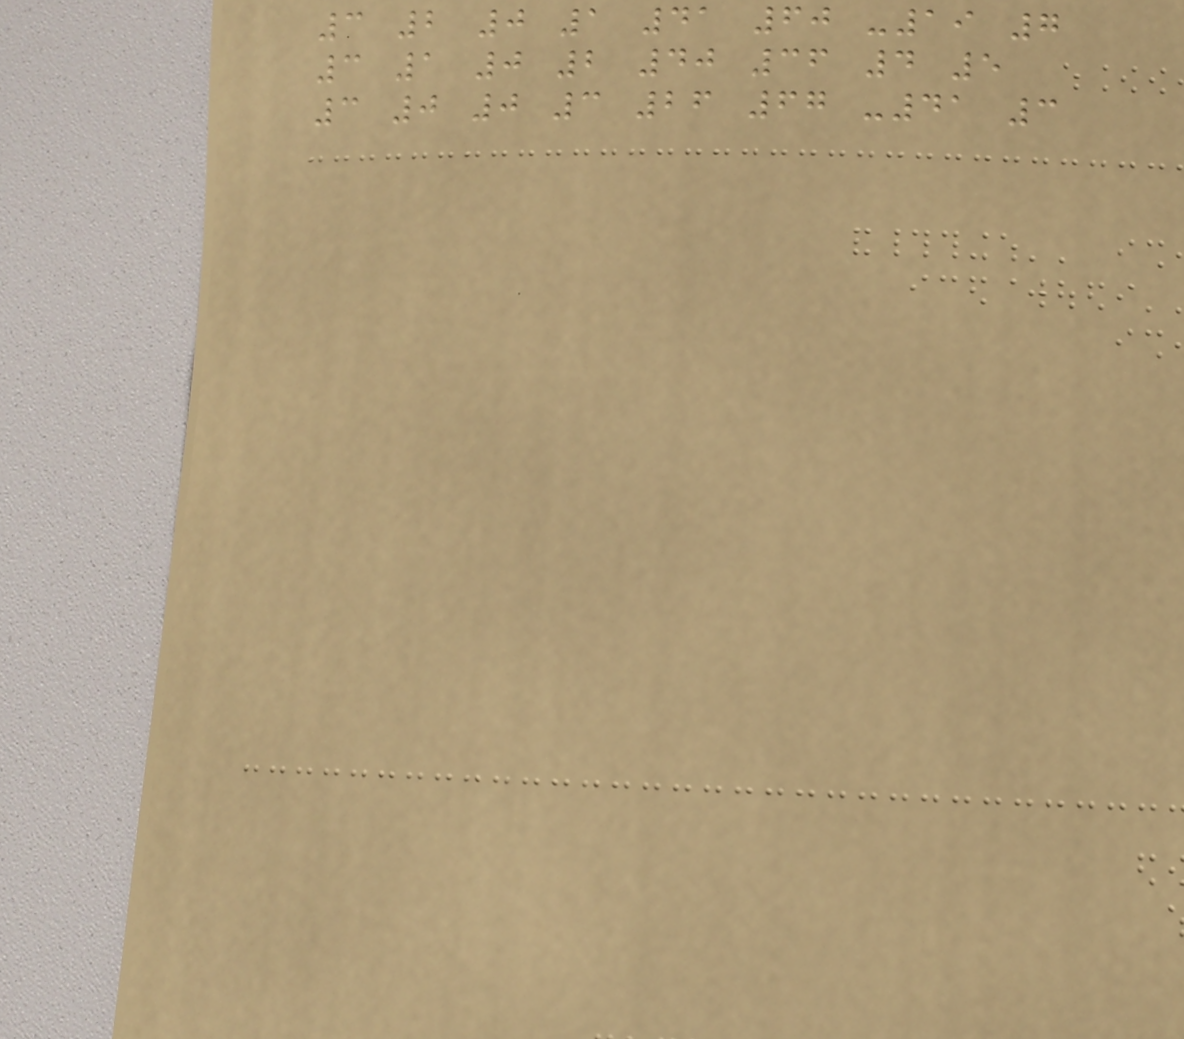3 2 0 1 41 60 -19 7
3 1 0 2 40 36 4 5
3 0 0 3 26 67 -41 3
